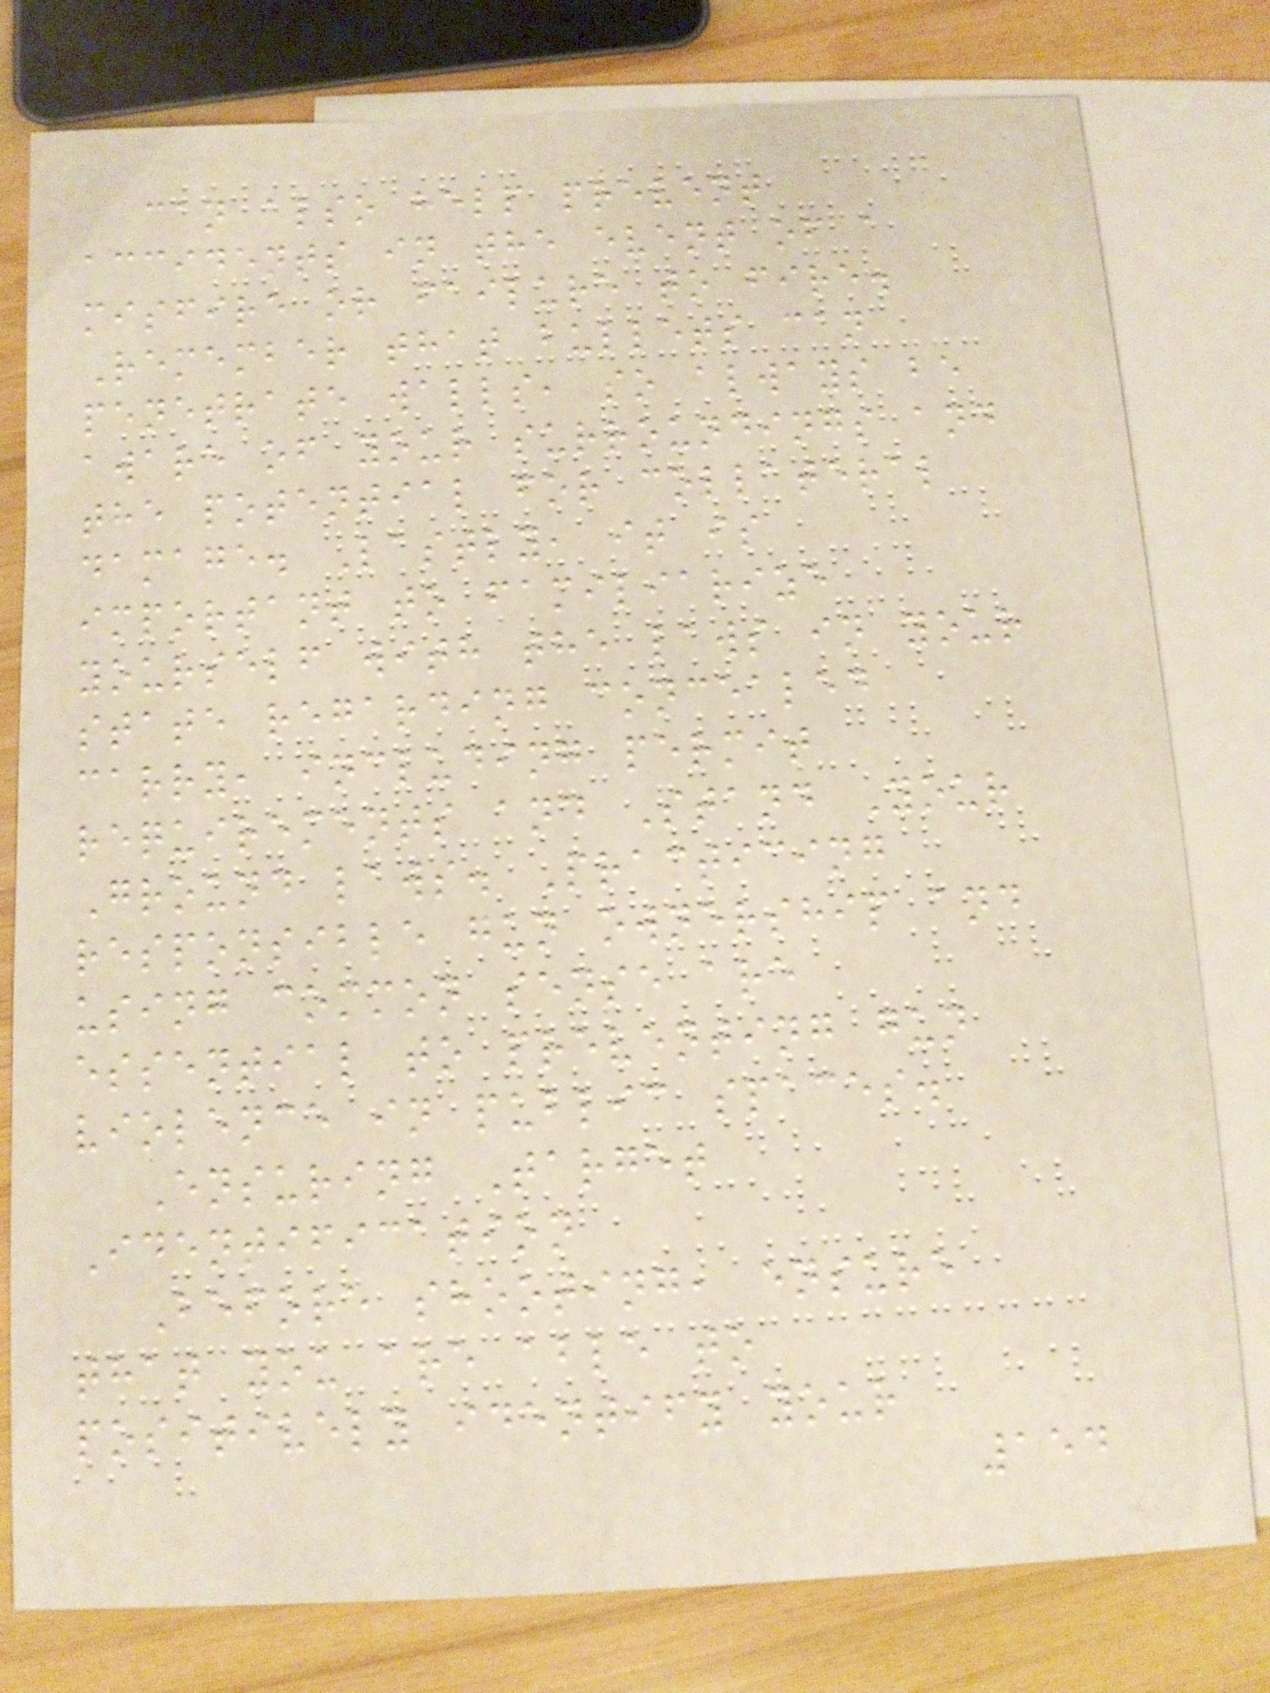can also help prevent
accidents in the event of a
misfire or failure to fire.
Remember that bullets can
penetrate walls, so always be
aware of your surroundings and
the potential for collateral
damage. Lastly, it is
important to familiarize
yourself with the laws in your
state regarding concealed
carry, including permit
requirements and Stand Your
Ground laws. Practicing
responsible gun ownership and
using common sense are
essential to preventing gun
violence in public spaces.
Ensuring Target
Identification
Before shooting, ensure
that you are able to
positively identify your
154
